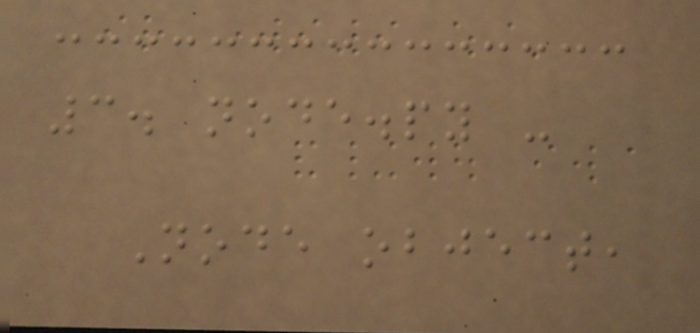3. node.py -
Node object,
